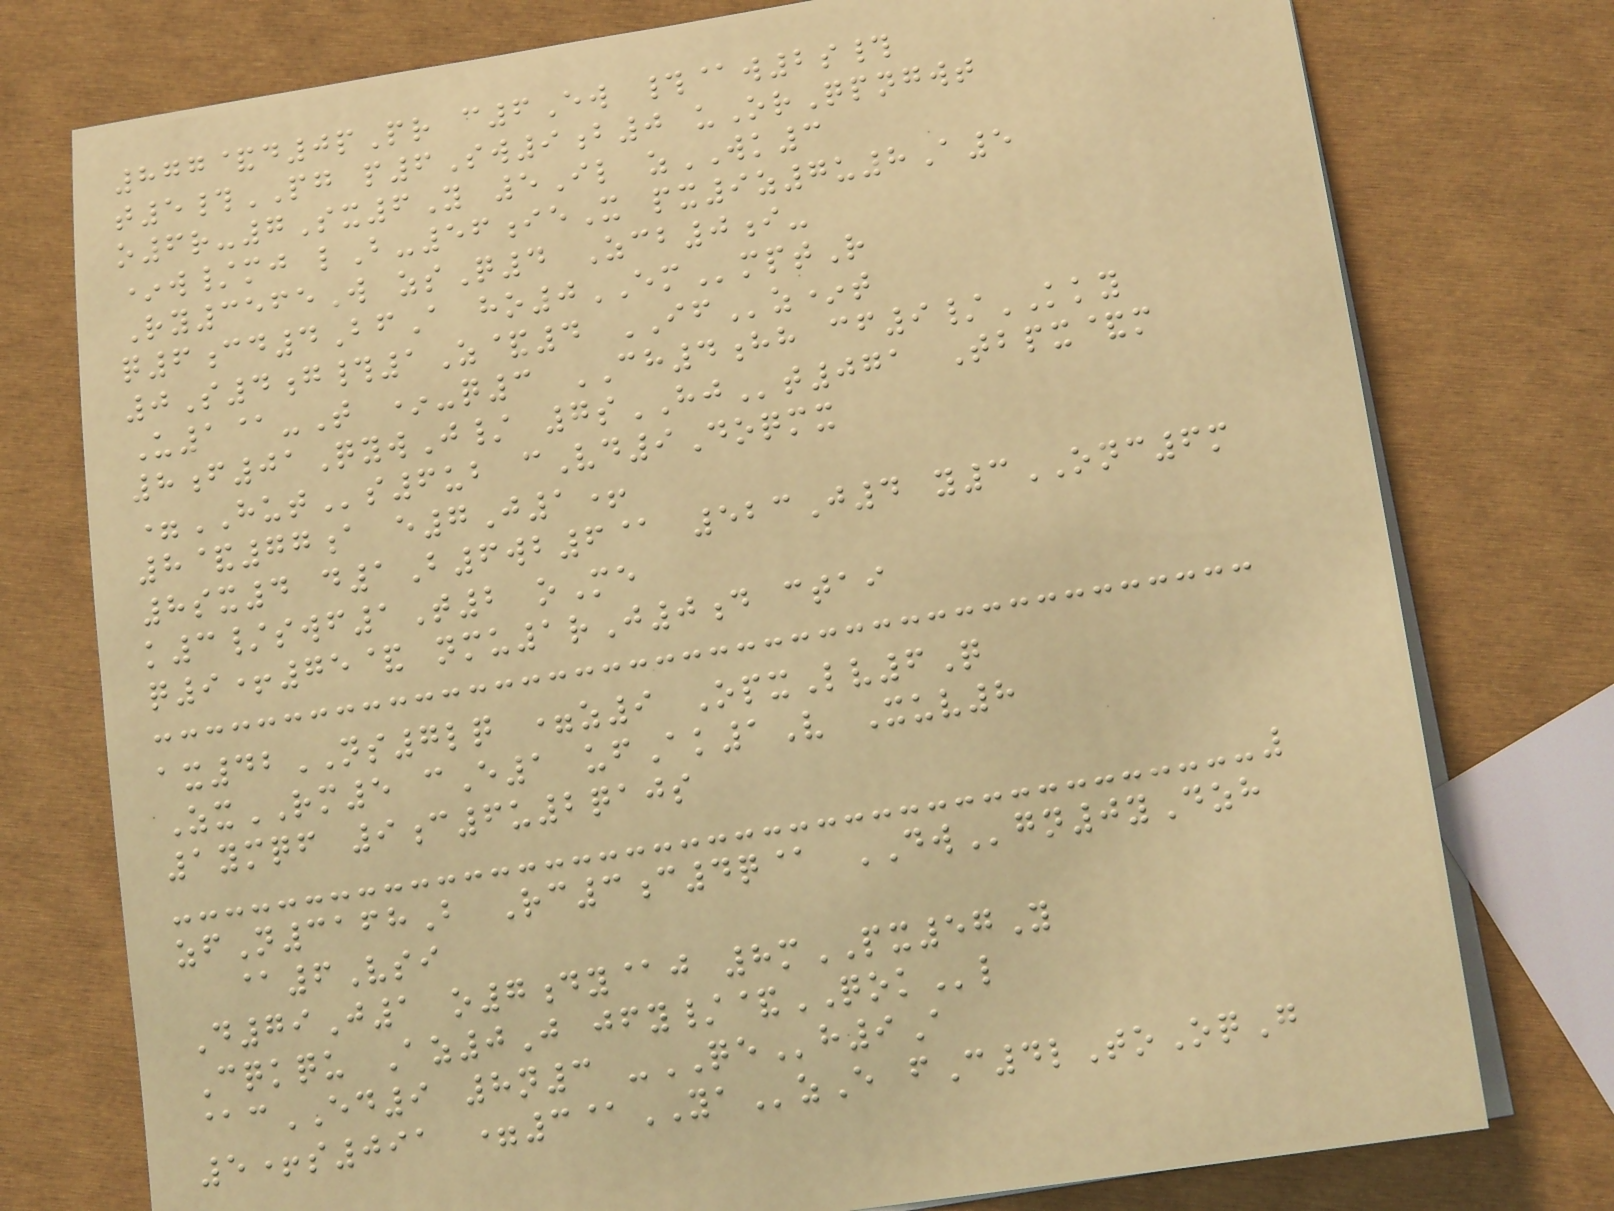877&d0pPr c6Ew #@w2s#
t5#PG p6Sw9b0 uOrQpngwt
o6r-7Sx6Y 5Il zWK3
*w/mj lB-56ieX px9z7u8A5
Ry3565W zsQ4 Zcb0i-
q6cd4BfA ho0EMmptR
0S4g#1Z&4 IFz*t
U1@-T *-q3 CH4hh cf9/KKY
8f01QywJ/ 7sHJt071 Tbpx&m
=HUTs6ub cVd9Doqmx
8&77a e7J1+
8sx4 d1B6wb6@ 523J4 y3ONC6m
k3/swf1T2 oMe
q9+75& nmu1rJ0d ctai
ax42NS7lq =z9 OpxLv6Q
ZxRM5 cE1 ufAk1V Xuv8
1ymqf 9c6u2qajs
zfN3168B Rc3c4q@ DWgn0yDzh
@6Vsi
D79J1 o7dy@j 8mPX57Y
Cqkqu Az0J jfy/&QOKl
@cED9 8n3 -QEh9A
5+s091 =3@YAzE fC4lToOqG
